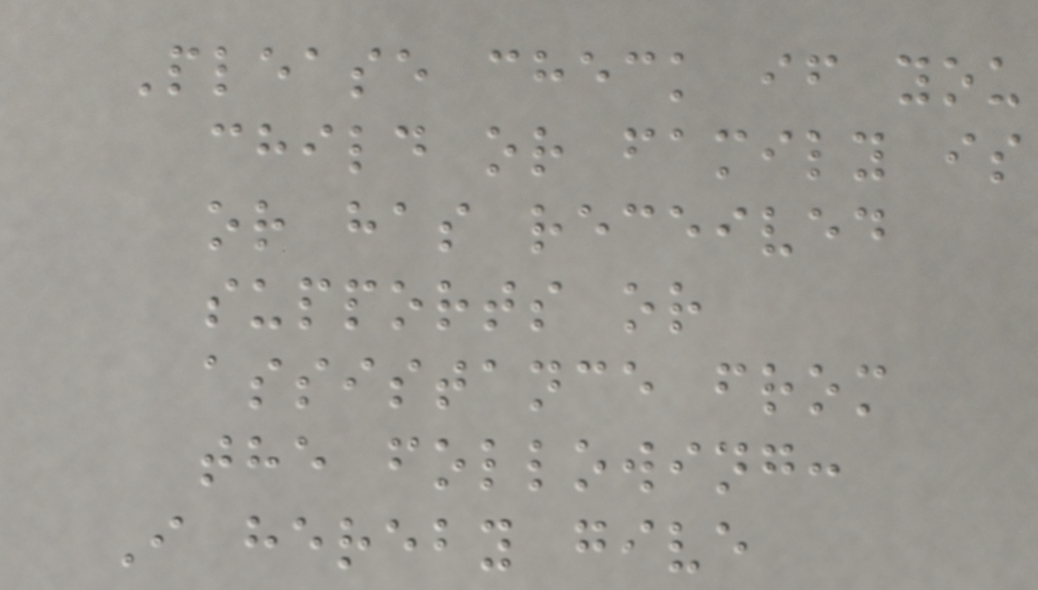Please check if you
child or family is
or has received
supports or
assistance from
the following:
I hereby give
